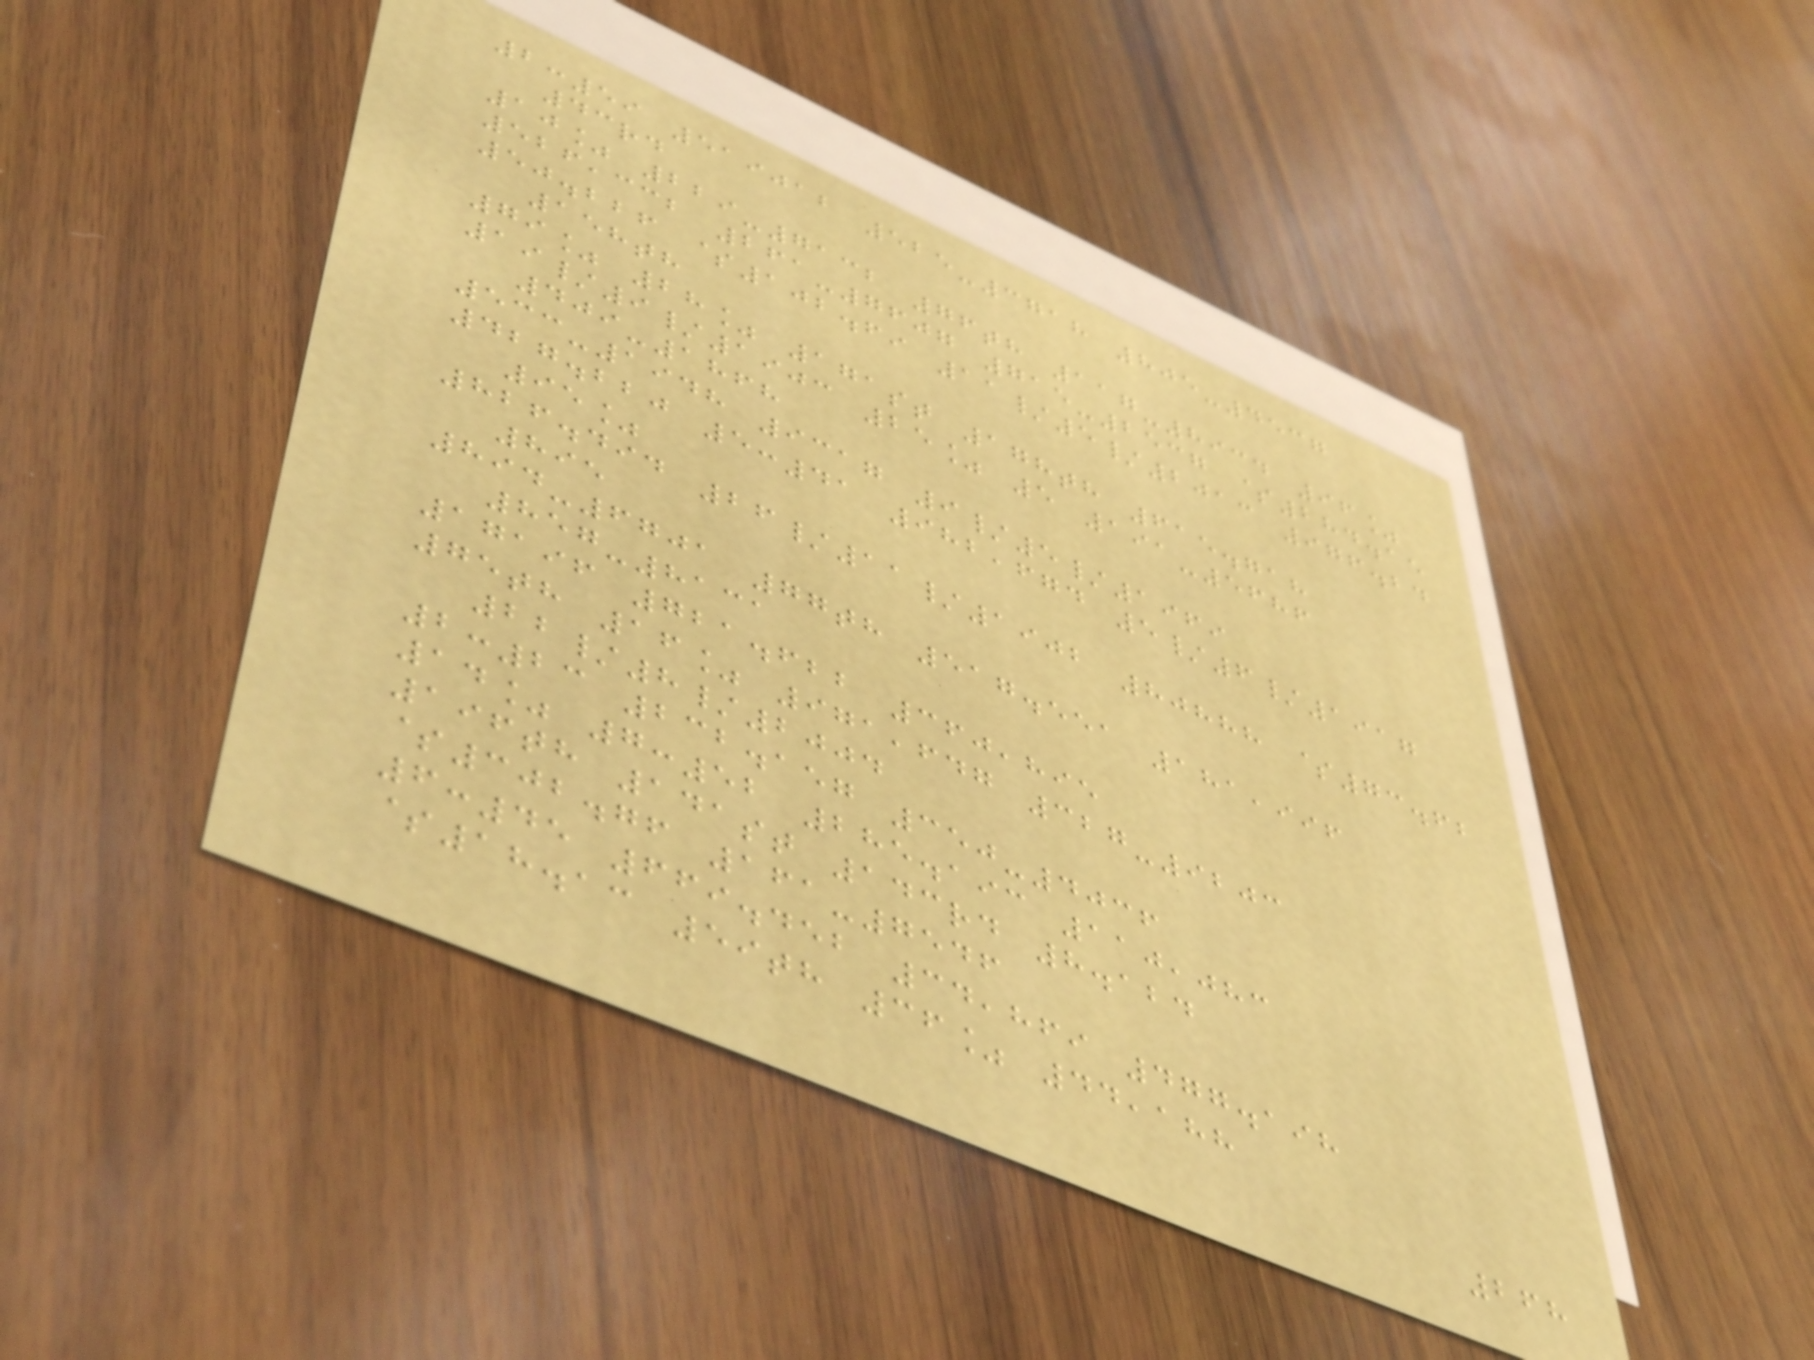2:59 519012 525-3718 805-4537
43rd
10% 229-7132 76th 117-8934 96%
526,332 261-7607 715-2537 $284.15
50.226 $102.69 11/5/2013 976.24
158th
79% 28% 171st 178th 615.718
19/9/1903 25% 5 191-5686
409-1868
533-1948 9317 9/5/1969
427.220 5:41 982,674 5/6/1917
95%
826.494 26/11/1902 80888 $73.62
895
894-6701 77th 517.551 181,996
857-8131
17196 721.622 360,895
75th 16% 971,647 327-9203
22/8/2004
2:23 232.157 350-4036
14% 7:52 285.193 110,083
196th 141st 143rd 8.124
$302.76 161-7546
6:45 669.452 34,869 477.198
$18.13 59th 36% 44,188
268
